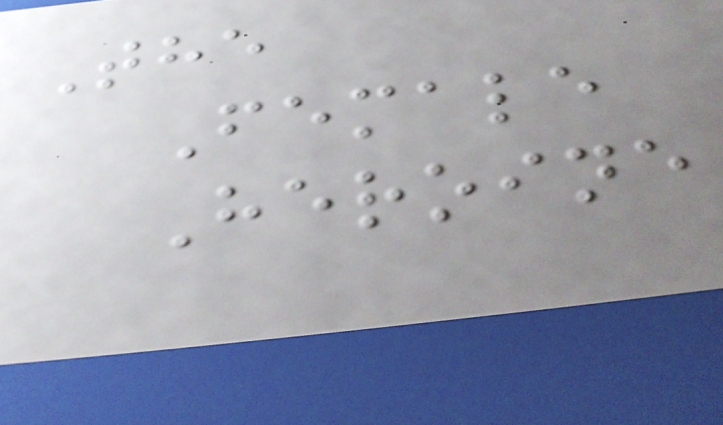The
Female
Heroine
